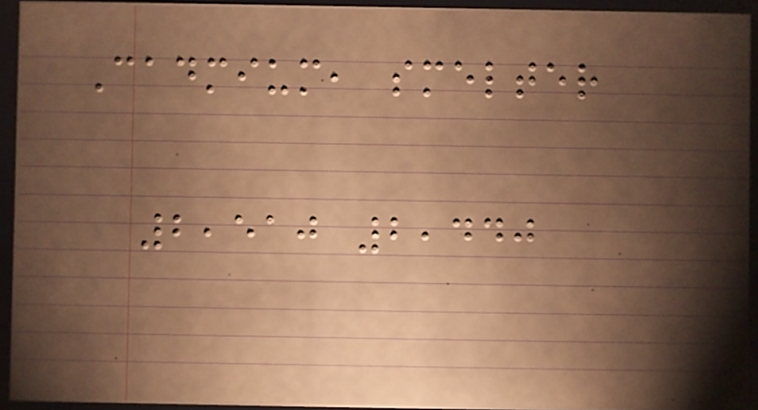Cadmium, smelter
2,510 2,440
